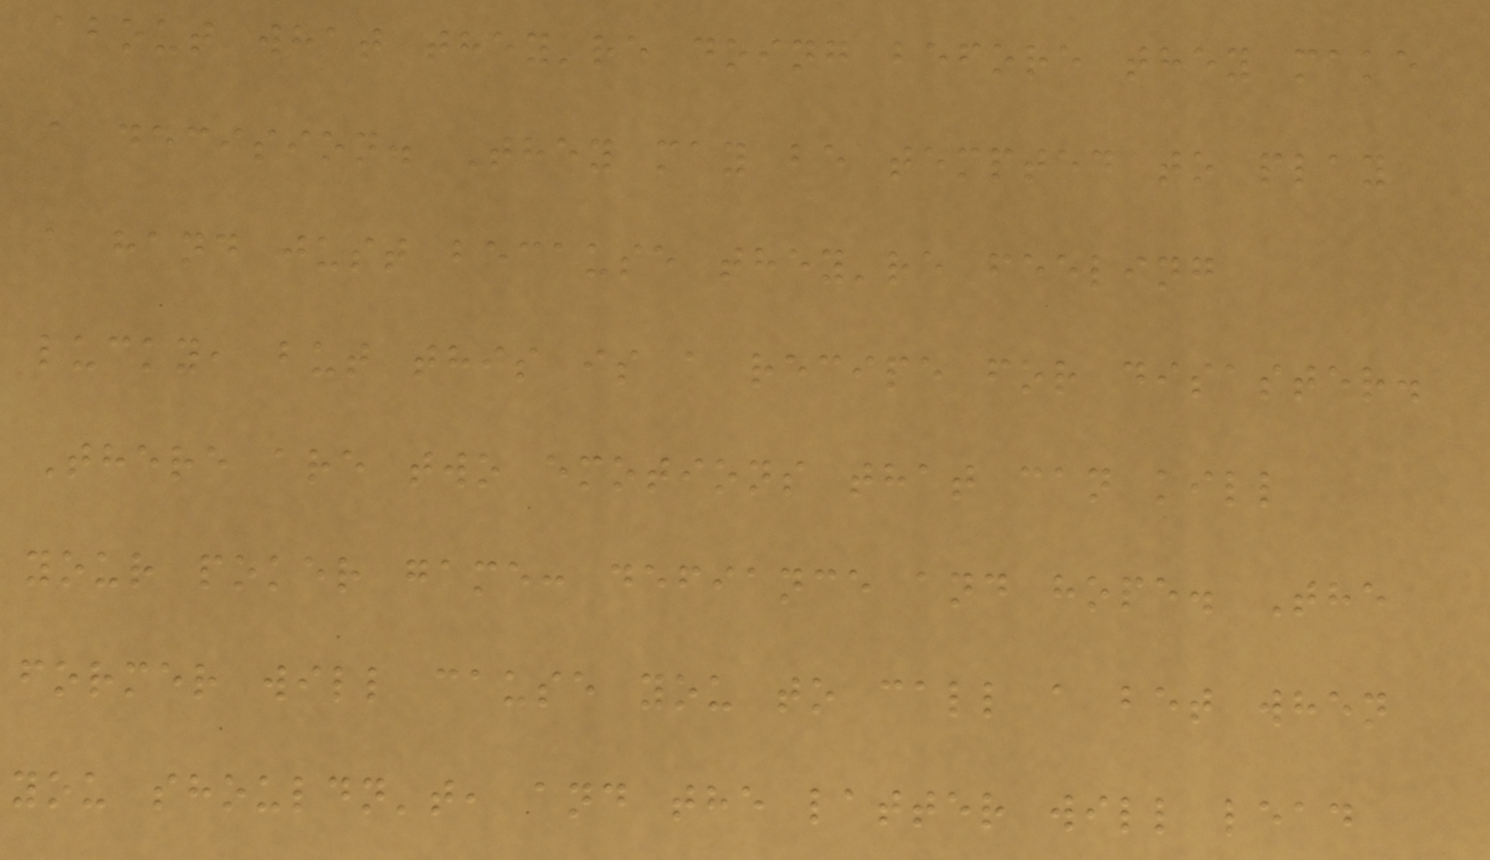about what they're doing before they make
a decision. They may be tempted to play
a hand just because they're feeling
lucky, but this is a recipe for disaster.
There are two emotions that can kill
your poker game: defiance and hope. The
former will cause you to call a bet when
you shouldn't, and the latter will lead
